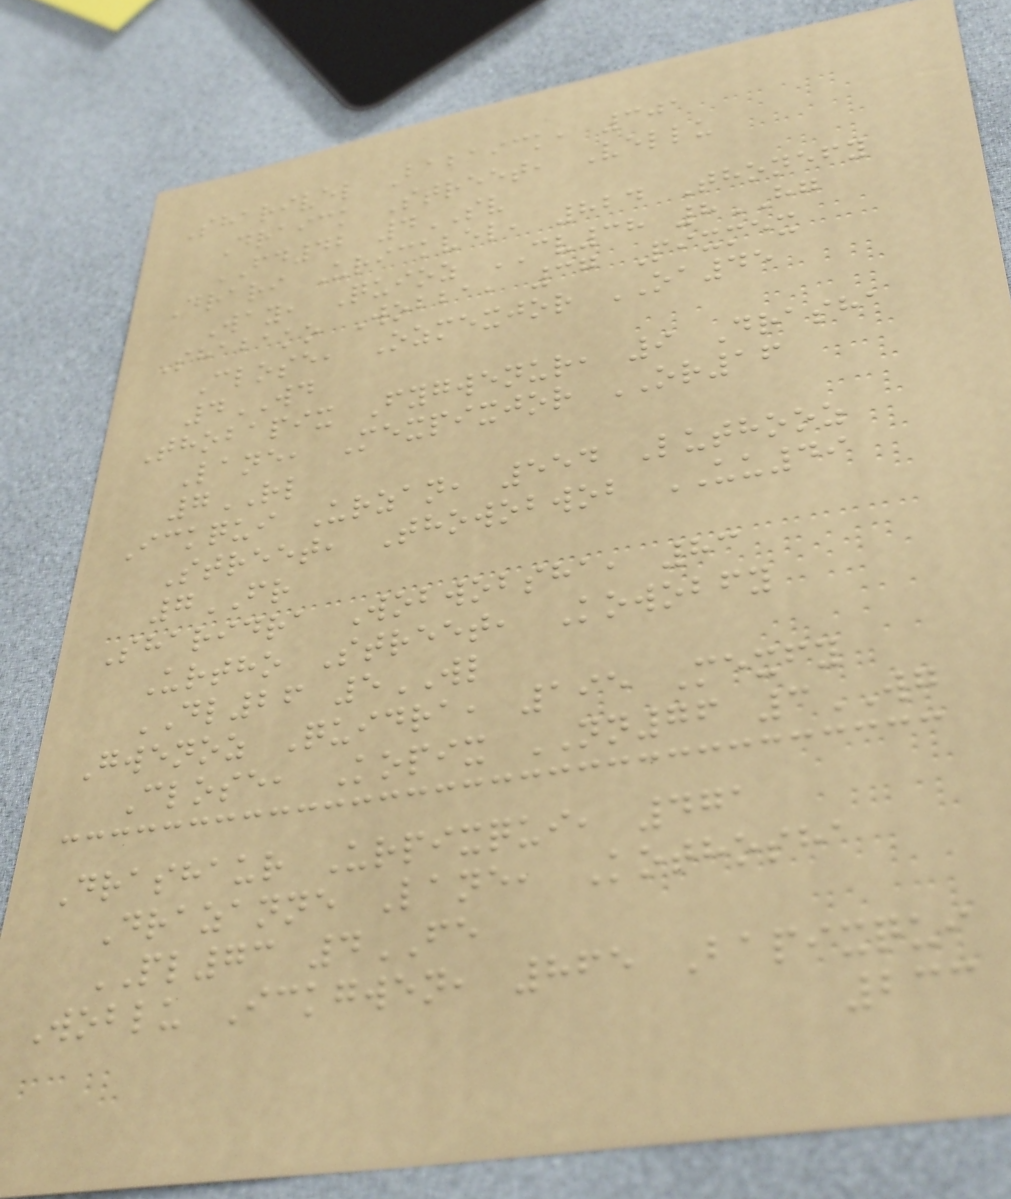Sharivel Babaick, 301
Draick Street, Vellu
FD42 4SV
Drari Urickvel, 824 Thonefy
Way, Quioz CV38 8HG
Shabako Wobba, 37 Pixmex
Close, Ozmexjor OA45
4WD
Thobapix Fygwenur, 9 Drasha
Lane, Mexpixjor OR16
7RL
Ickqui Urzan, 554 Luthooz
Street, Thowobwob UU49
7FR
Sharidra Wobwobsha, 83
Urtho Street, Kowobfy
DL26 5WL
Gwenoz Quidra, 195 Mexfy
Close, Kopix NN76 3WG
Drashaur Urpixqui, 471
Drazanne Lane, Kothosha
PL73 4FE
Woblu Ickgwen, 865 Bapixqui
233
